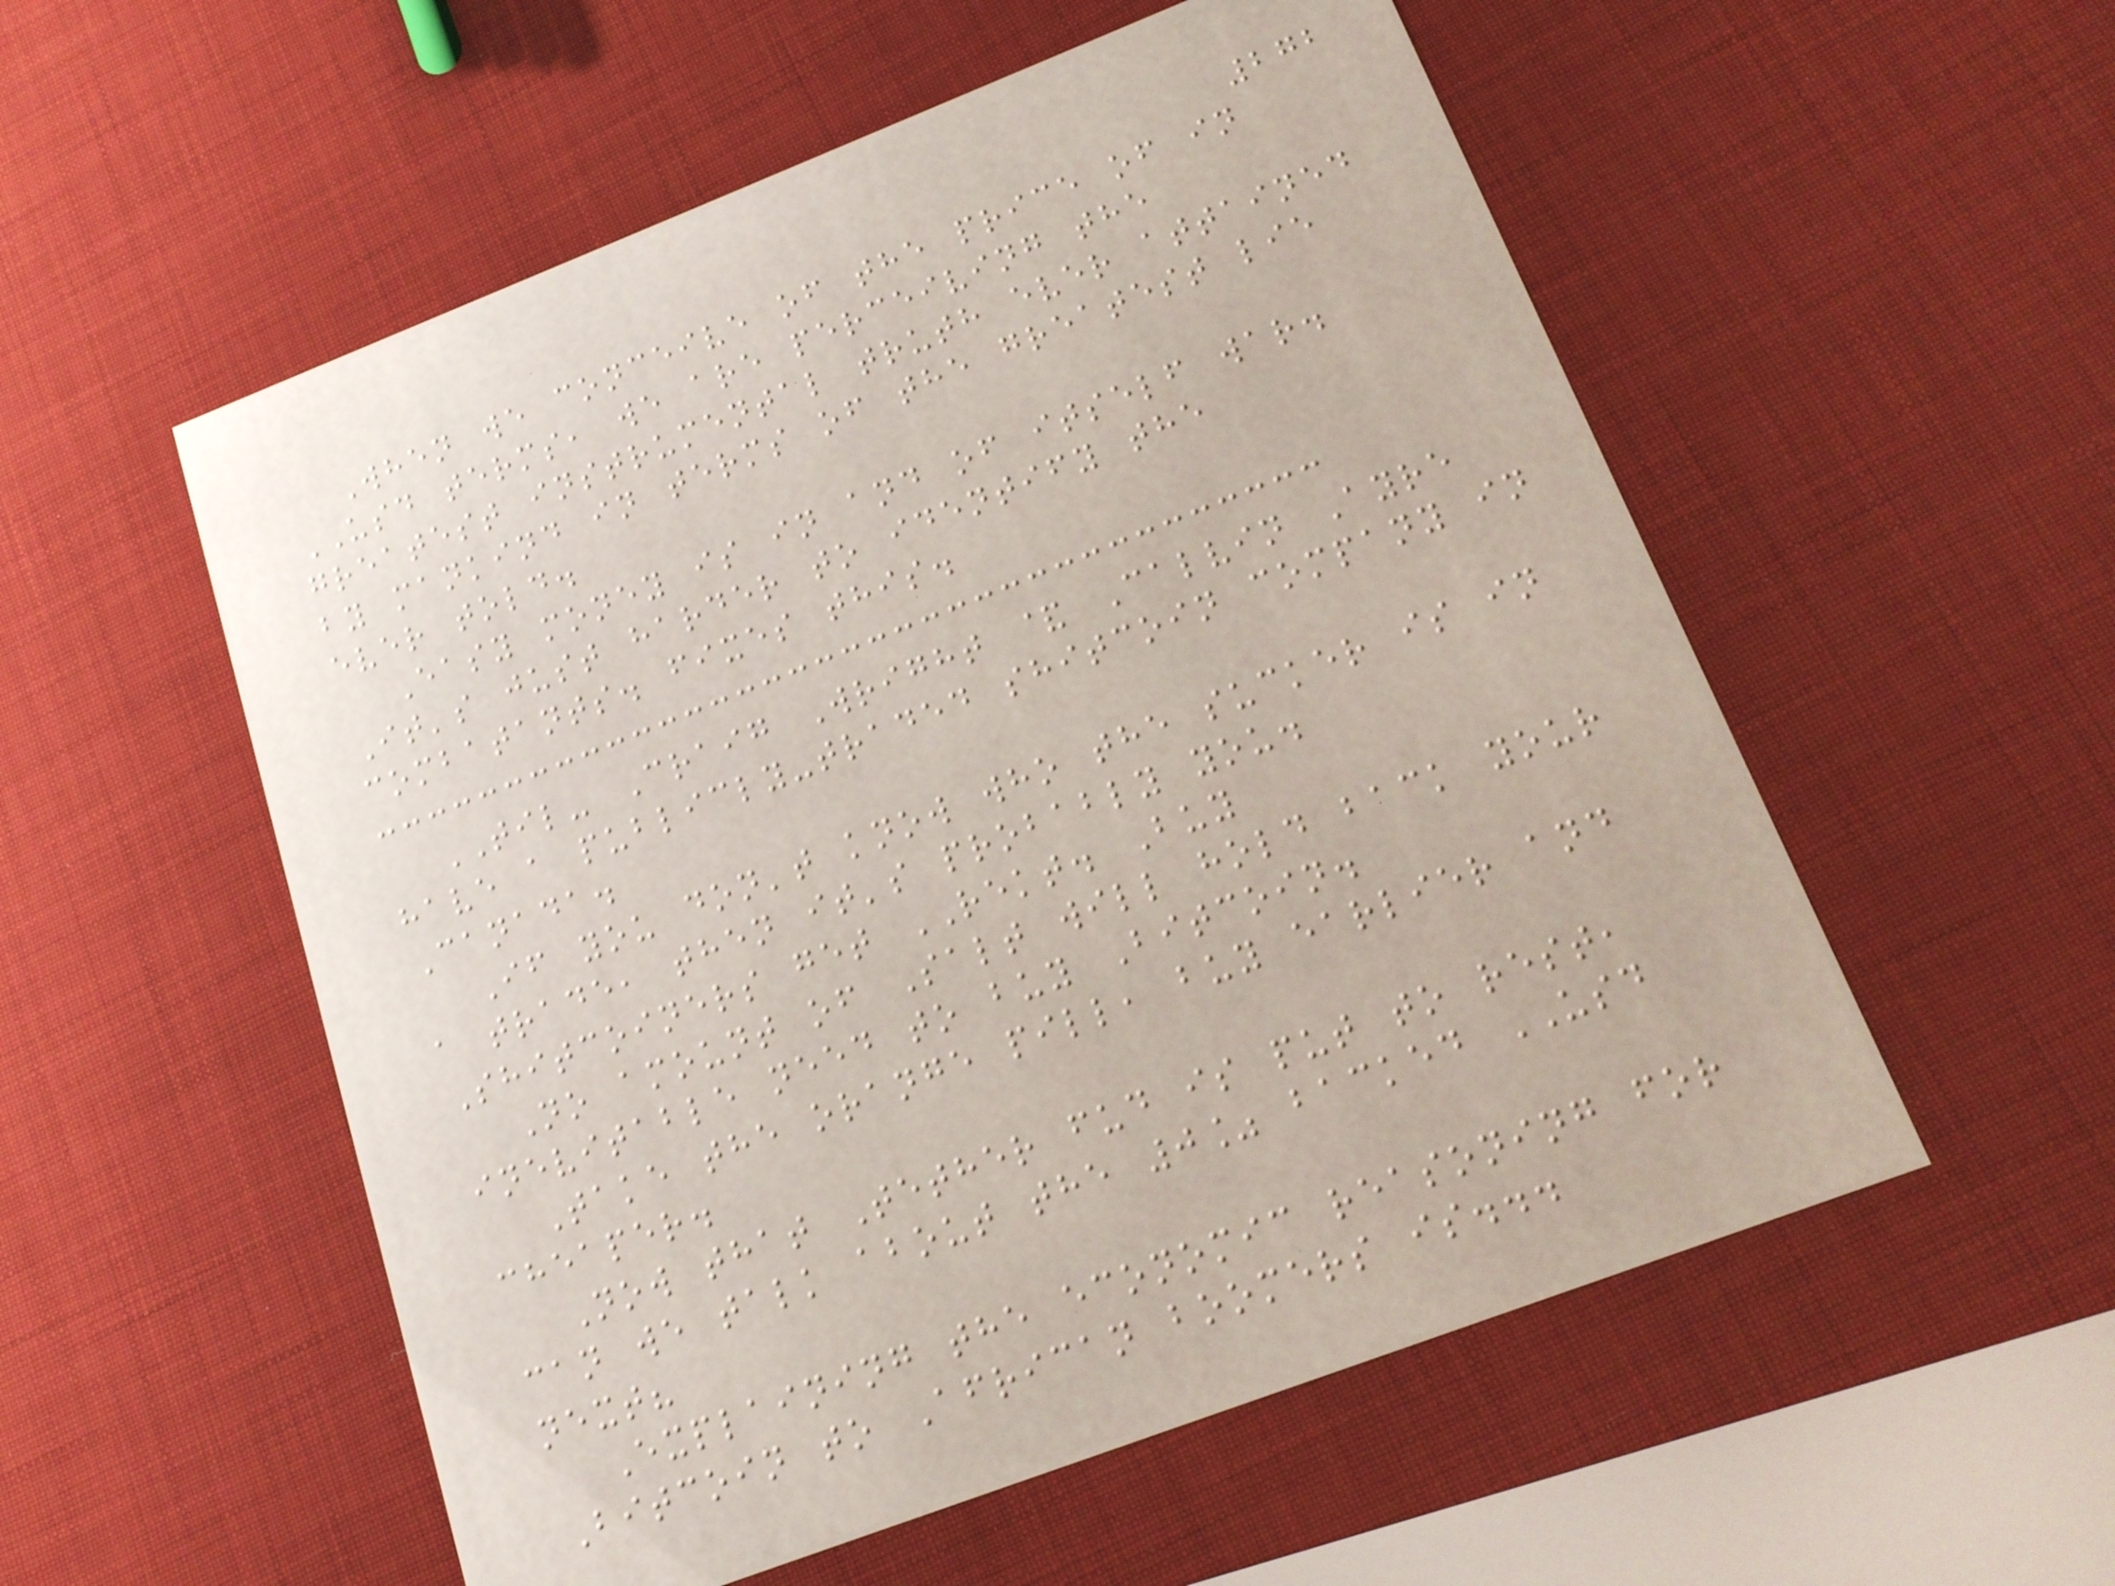272
When we conceive of the price of in
USD terms, we are perceiving the
greatest instrumental truth ever attained
by mankind in terms of the greatest lie
ever told.
Easy money is in and of itself war.
It's just harder to identify the
combatants. fixes this.
TIL- Craig Wright & Calvin Ayre
have a publicly-traded shitcoin company in
Canada.
If you don't know who the sucker is in
a trade, then it's probably you.
Shitcoiners get REKT. Buy
No amount of Salt will hold back your
inevitable need to buy Bitcoin.
Take the orange pill, buy earlier and
cheaper.
Now that Tether fud is put to rest,
can we talk about the 0% backed USD
next?
Explaining the economic reasoning for
Bitcoin to African boomers is...
